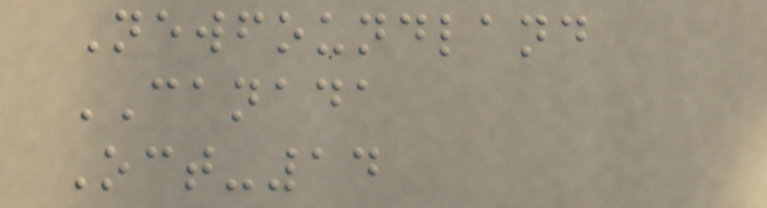Newfoundland
CANADA
Oct-14
